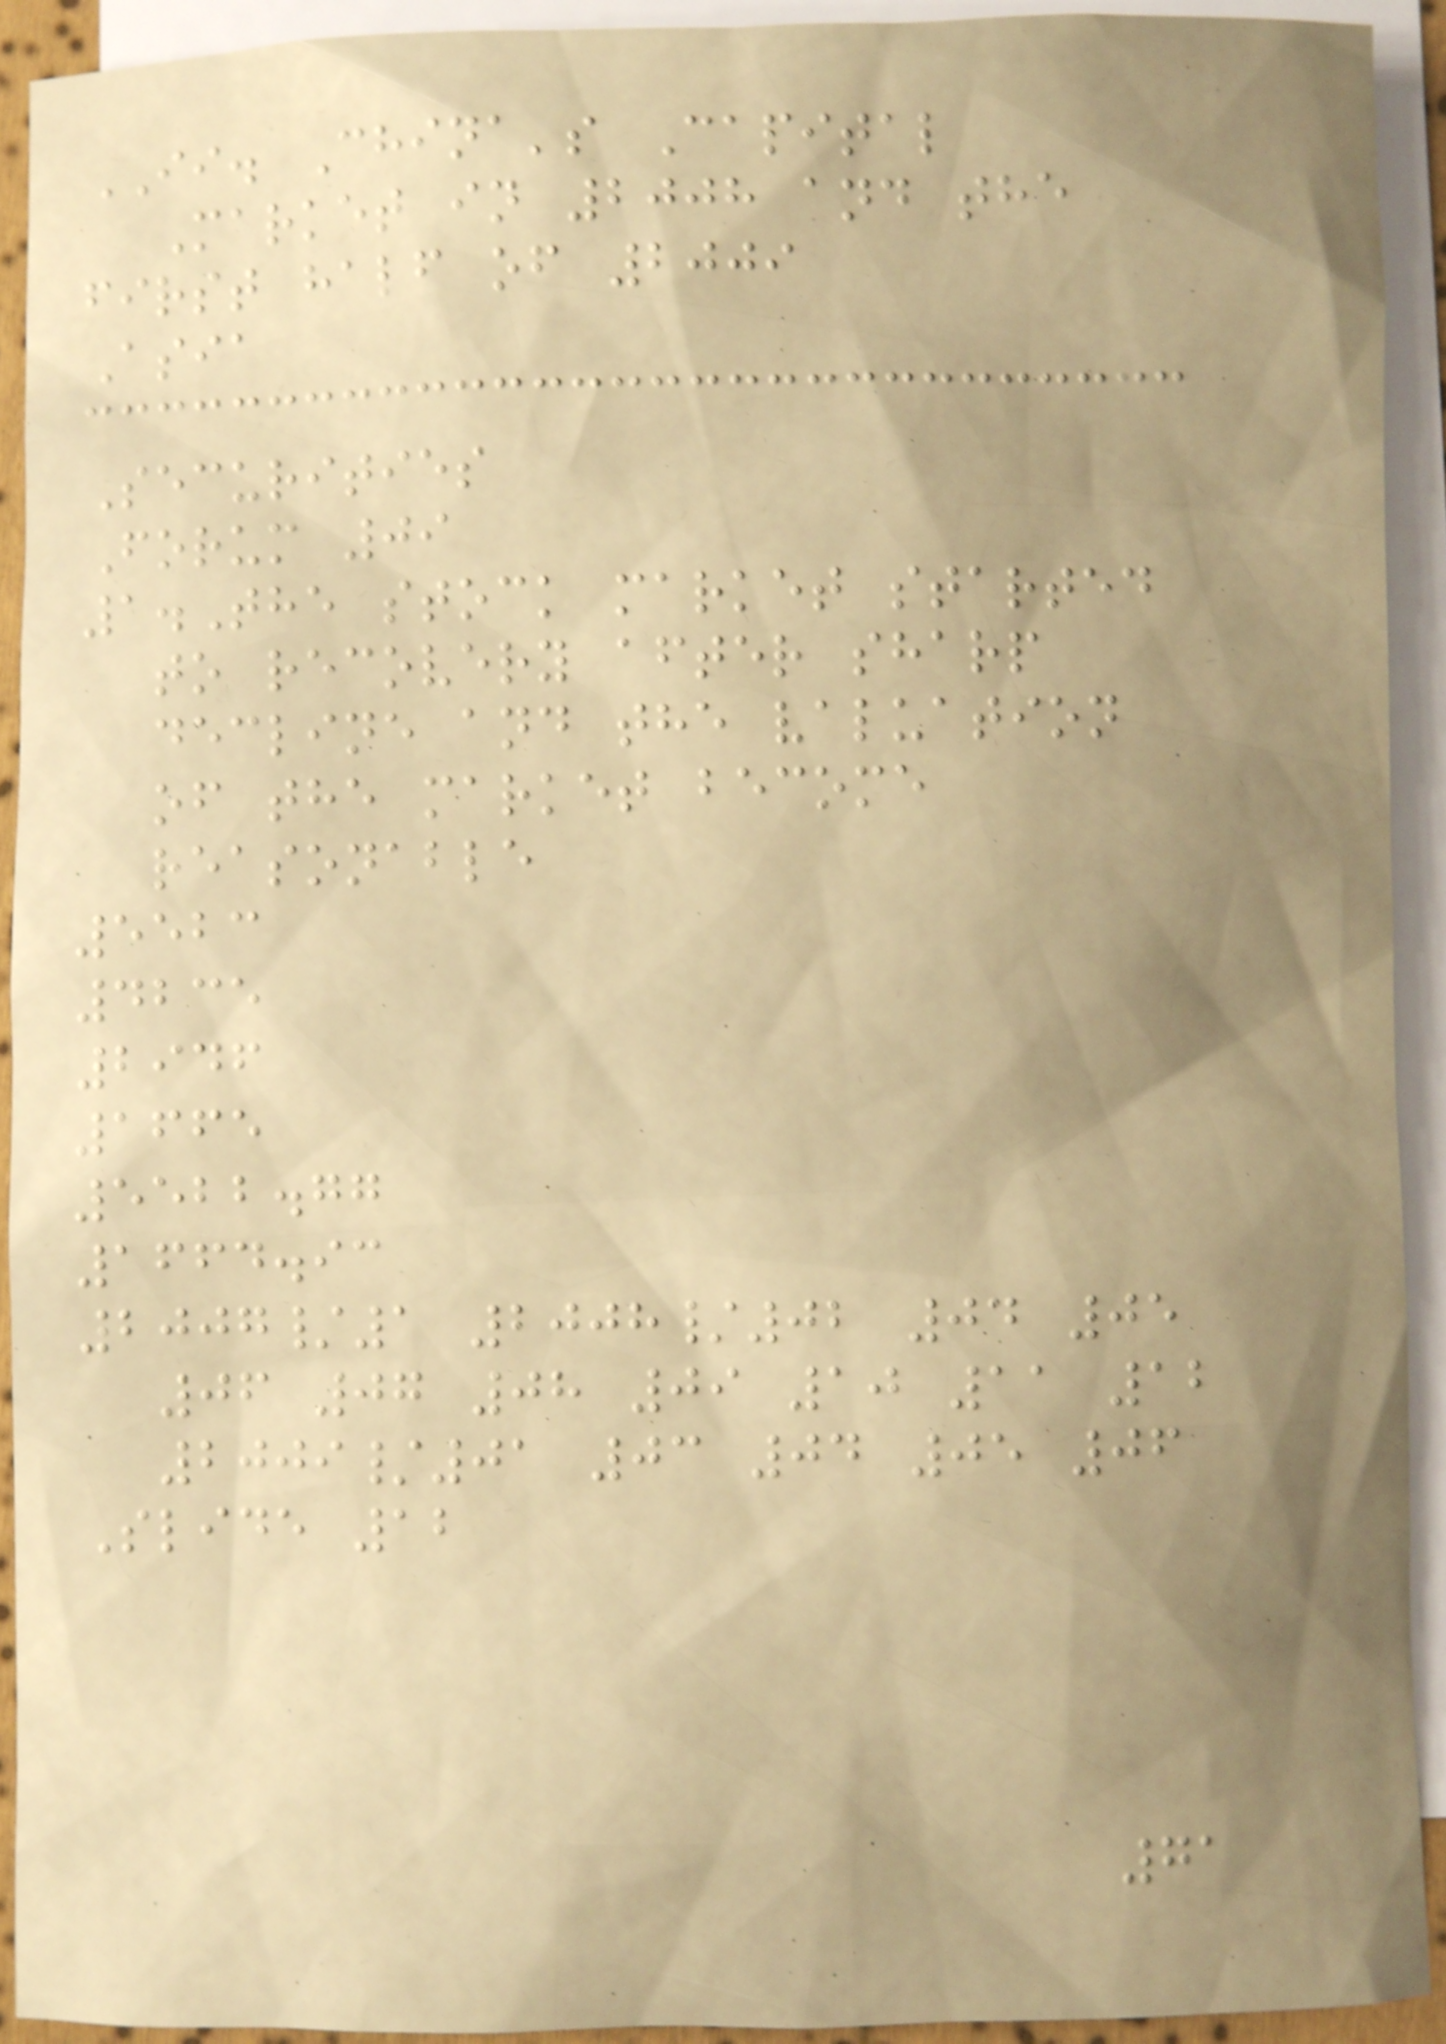II. China's Capital
Market in 2008 and the
first half of 2009
Asia
Securities
Forum 09
1.The stock market started
to recovery after sharp
decline and the valuation
of the market become
reasonable
5523
4235
2946
1665
5522.77
1664.93
2007/1 2008/02 04 05
06 07 08 09 10 11 12
2009/01 03 04 05 06
Slide 12
71
